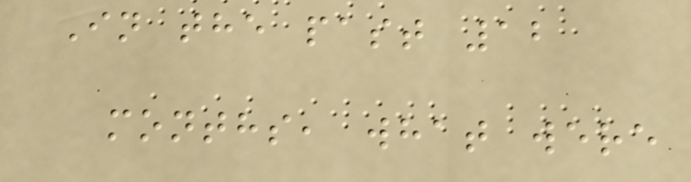In the past 12
months, what were
